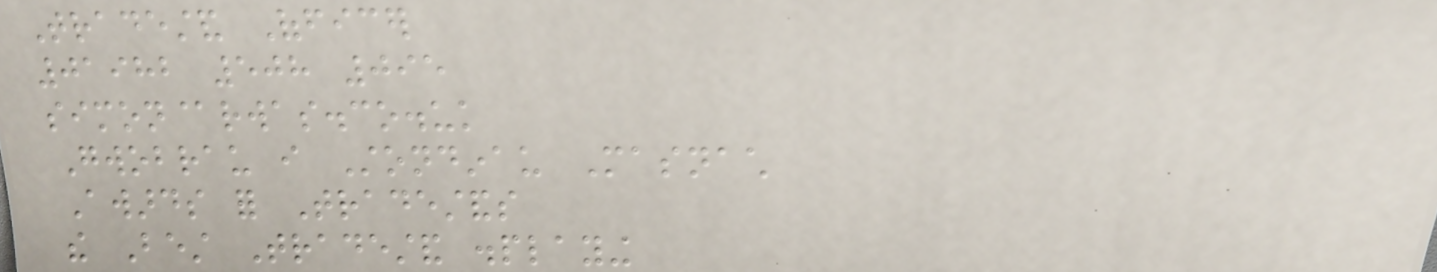Tradestand Officer
01982 508 095
simon@rwas.co.uk
Gwobrau i Stondinau Masnach
Awards for Tradestands
the Best Tradestand displaying
